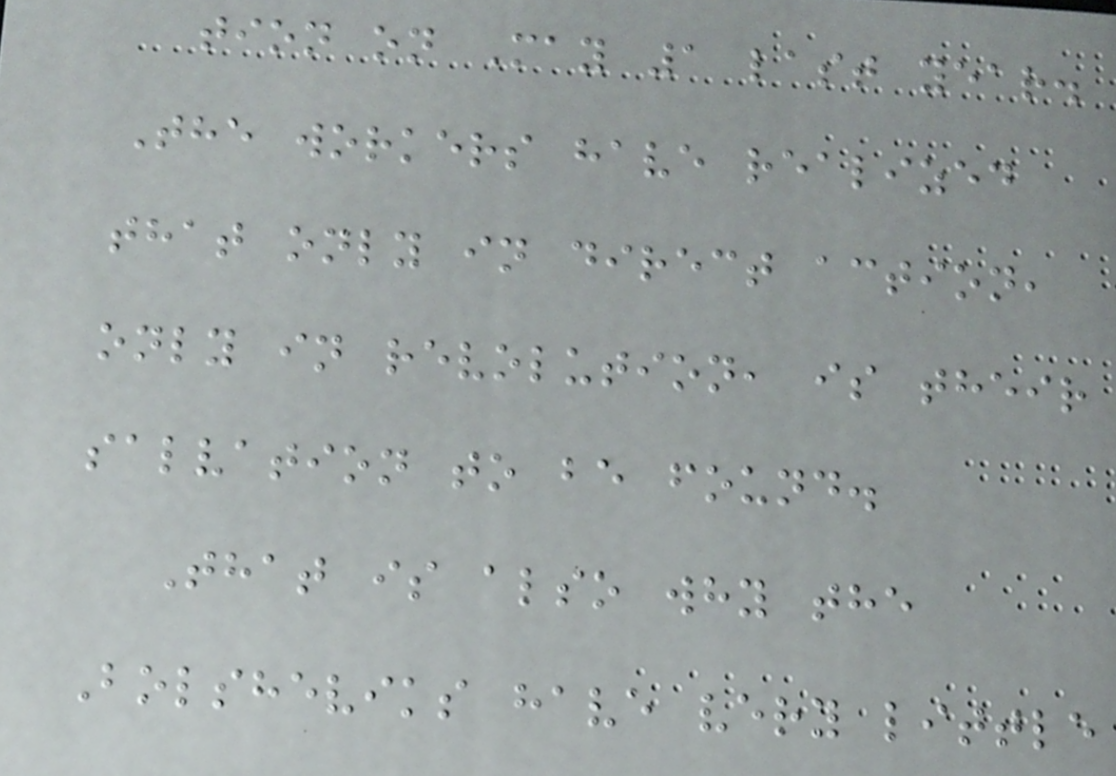tion on May 1 last year.
The workers have realized
that only in direct action,
only in revolution, is their
salvation to be found.
That is also why the
Bolsheviks have very little
